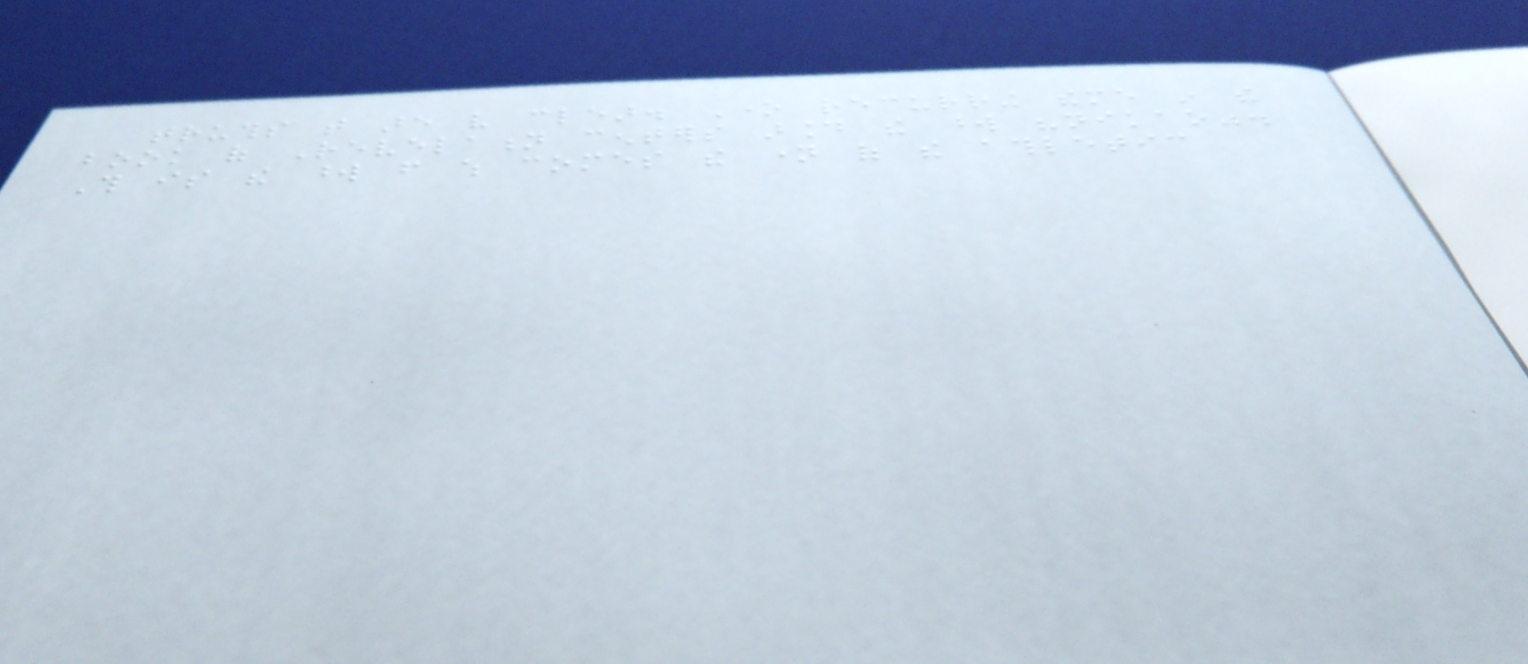truths that are very clear. One recurring theme in the
book of Revelation centers around the word "nikao".
This is the word from which comes the name of the athletic
